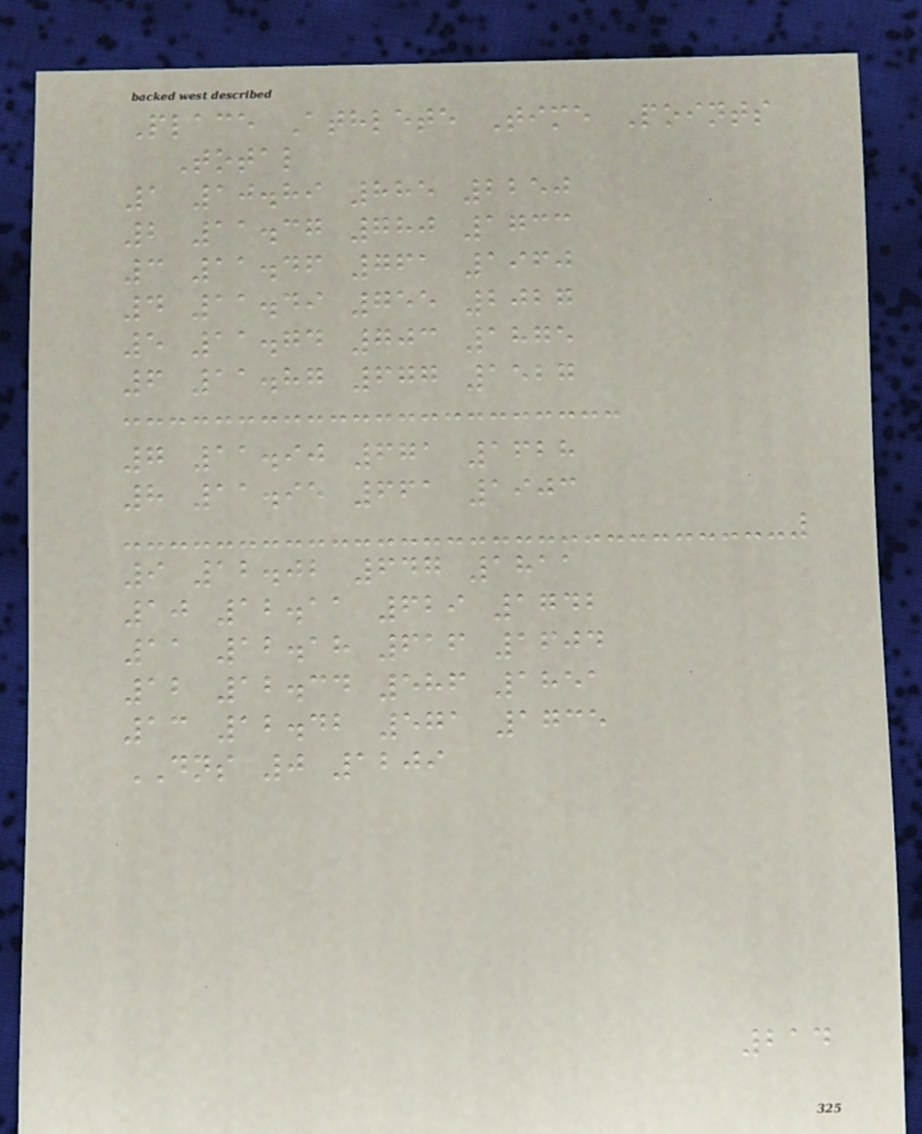Place Athlete Time Points
Total
1 10.89 885 2250
2 11.37 780 1733
3 11.46 761 1960
4 11.49 755 2027
5 11.74 703 1875
6 11.87 677 1527
7 11.90 671 1628
8 11.95 661 1903
9 12.02 647 1811
10 12.11 629 1742
11 12.18 616 1604
12 12.34 586 1851
13 12.42 571 1735
DNS 0 1209
214
